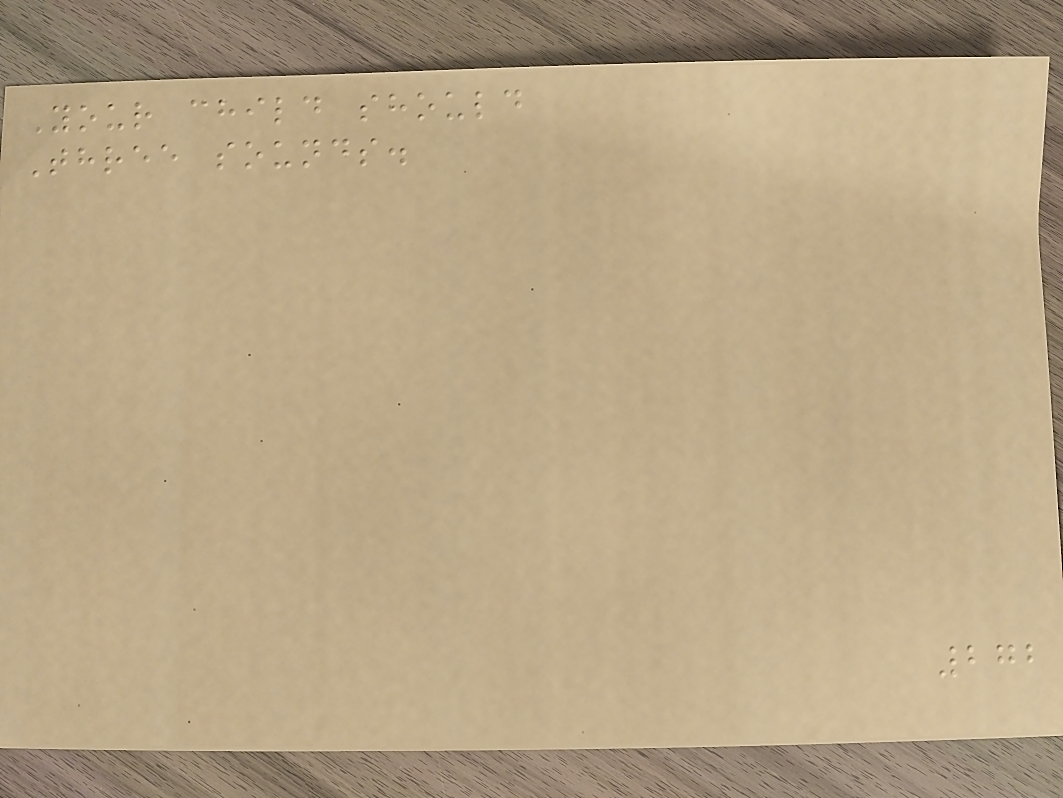Your child should
Three sounds.
272
